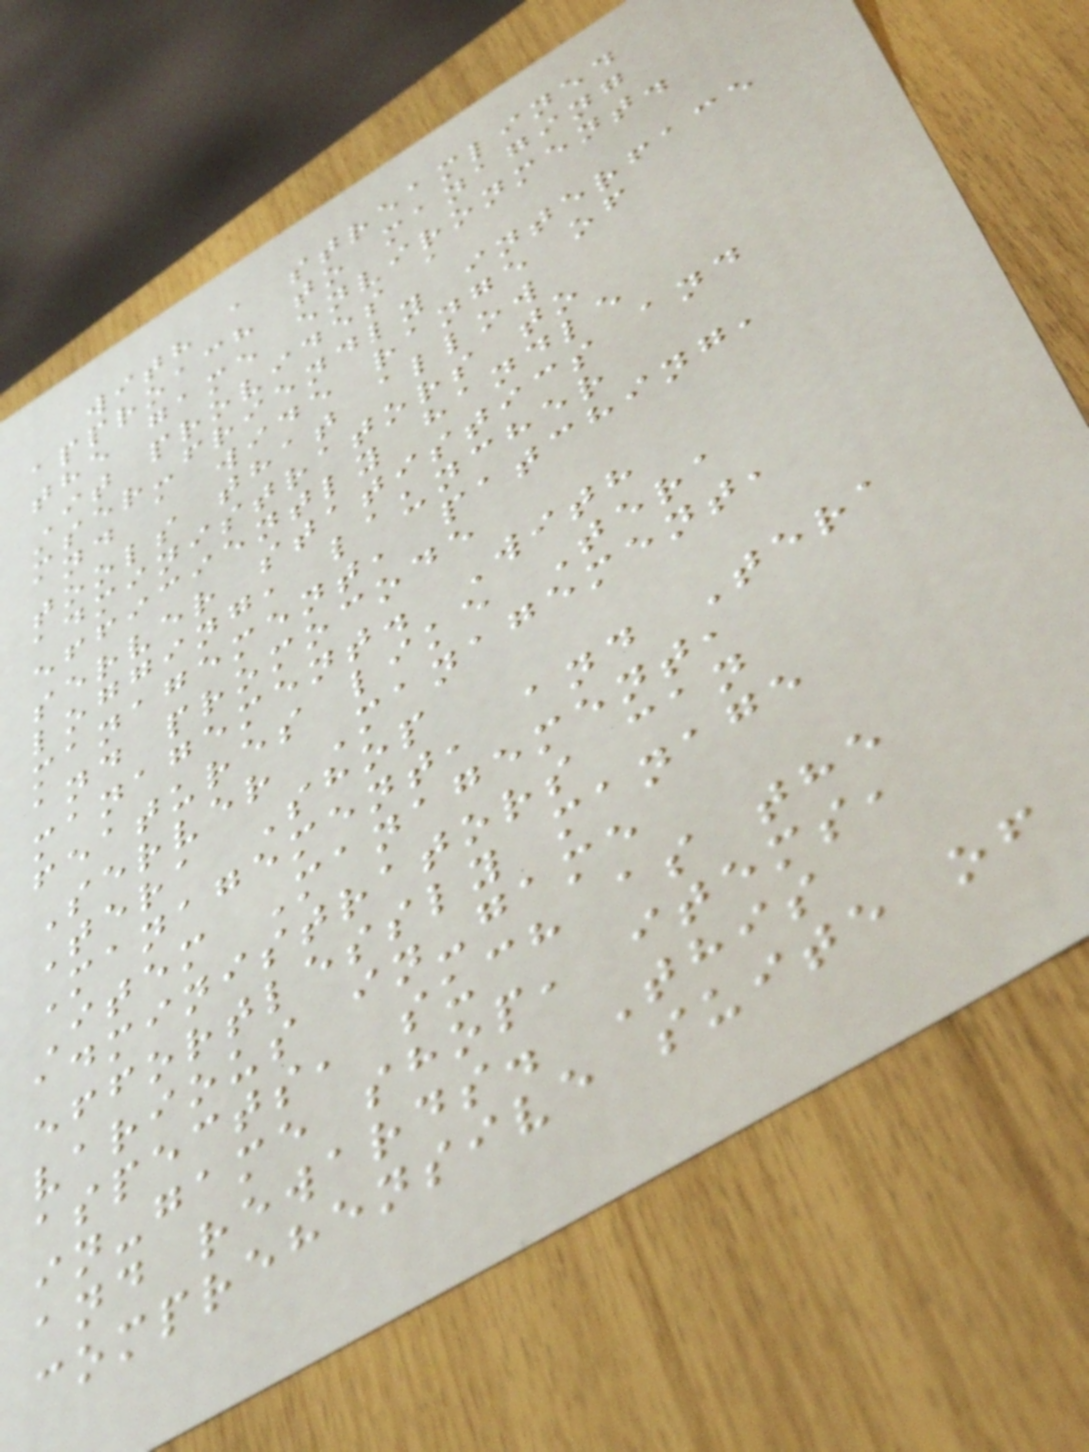with a streamlined
approach to managing
the game environment.
It provides a
user-friendly interface
and a wide range of
tools that allow
administrators to
efficiently handle
server statistics and
logging, launcher
management, patching,
and promocode
management. With
features like Tera
Server Management,
Tera Shop
Management, and Tera
Item Management,
administrators can
effortlessly manage
various in-game
aspects, such as the
in-game shop, items,
and rewards. This
comprehensive suite of
